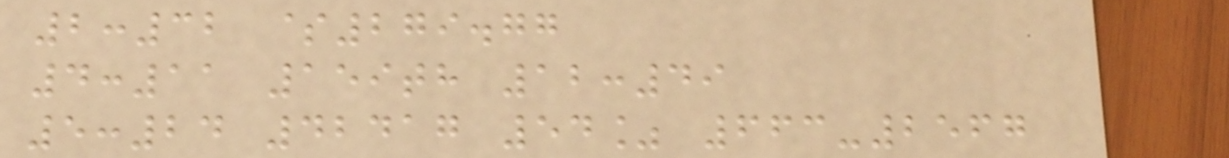2:32 $279.77
4:11 159th 12:49
5:24 42417 54% 663-2567
